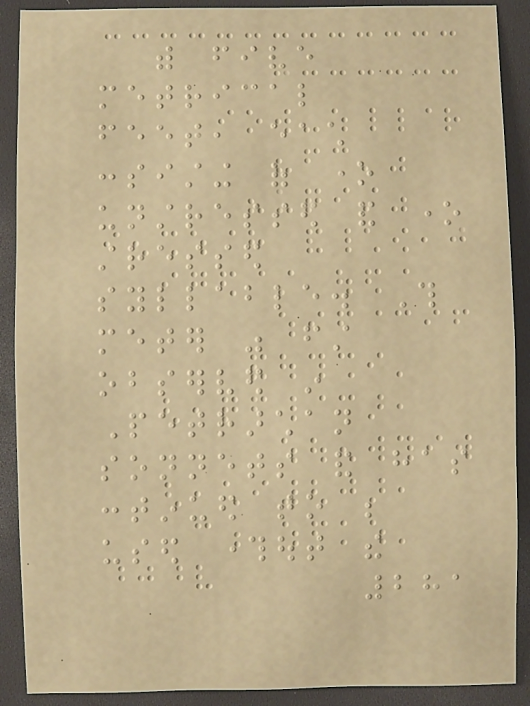with five
metrical
feet, each
consisting of one
unstressed and one
stressed
syllable. This
meter was first
observed in
Petrarchan
sonnets and has
continued to be
used throughout the
281
